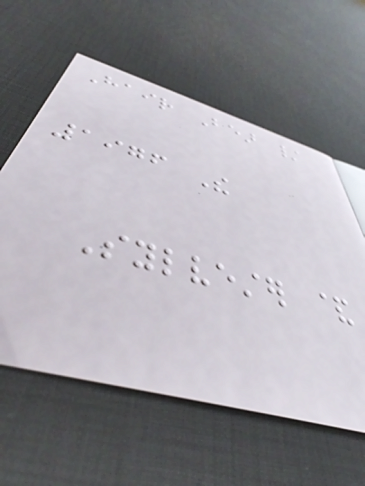Hair Bear /
1976 The
Sylvester &
